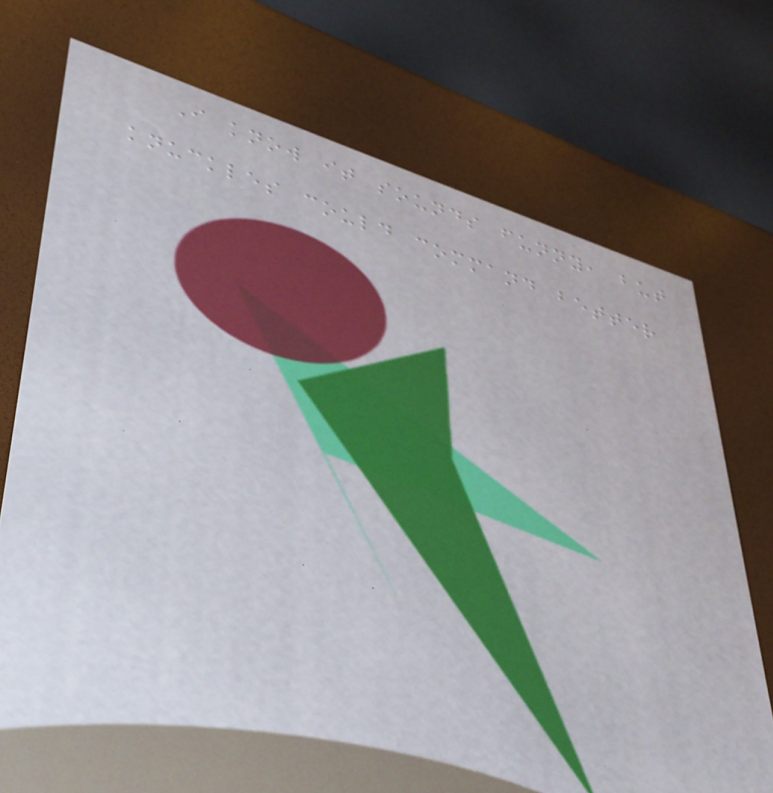I know it sounds funny, but
knuckles could command better
